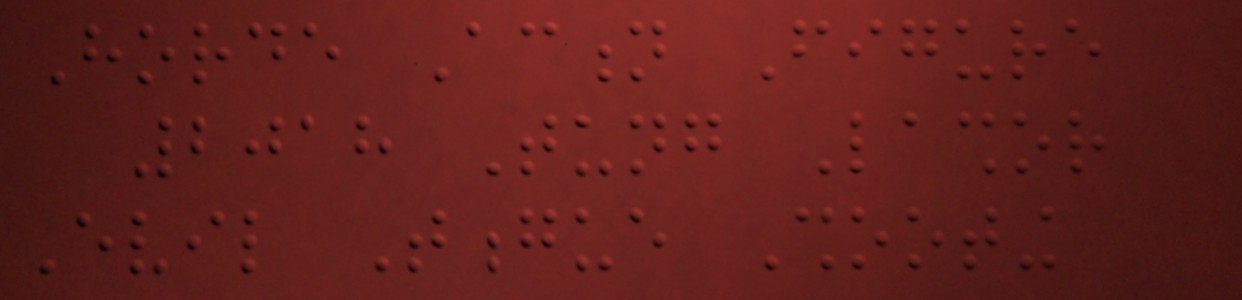Horde Action Figure
2018 Tung Lashor
Evil Tongue Shooting
